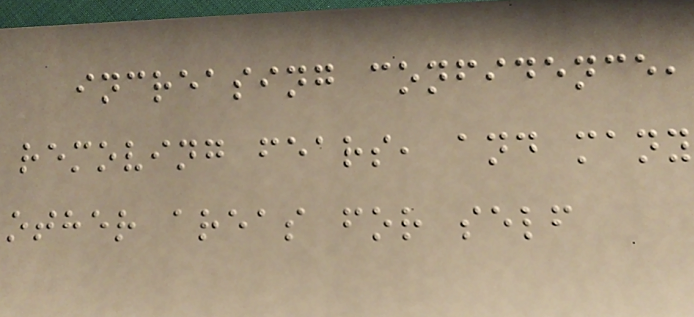increasing confidence,
removing fears, and many
other areas for self
